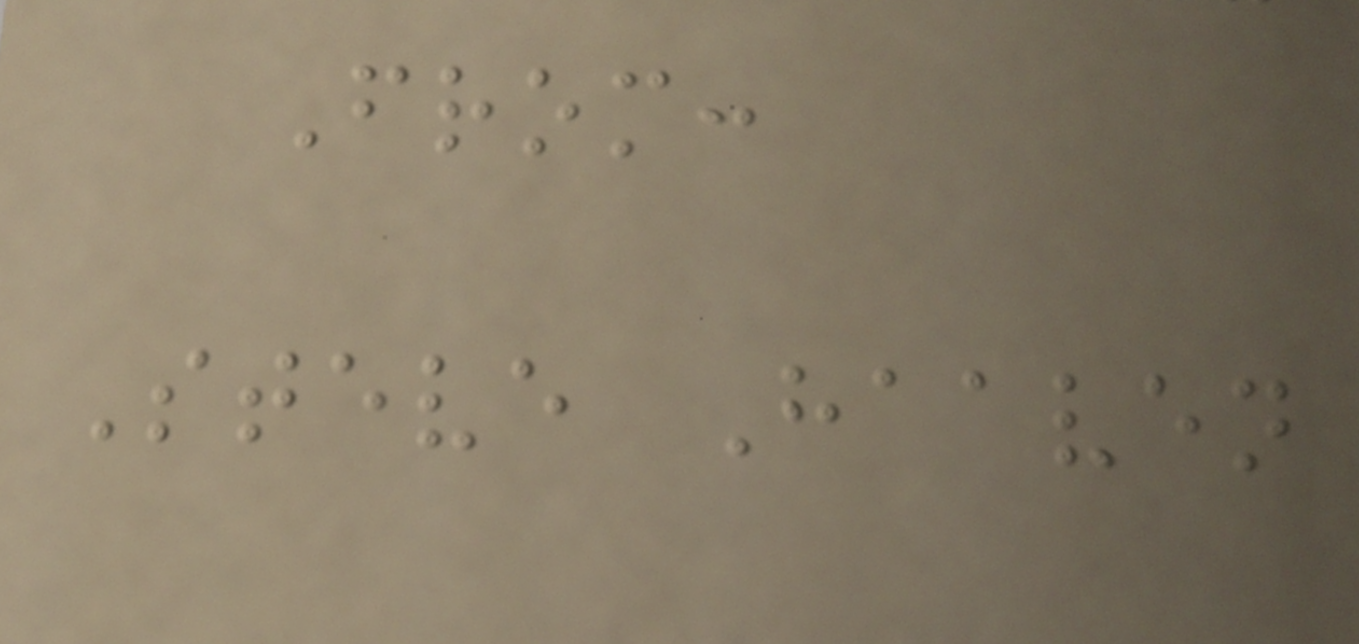From:
Steve Haaven
